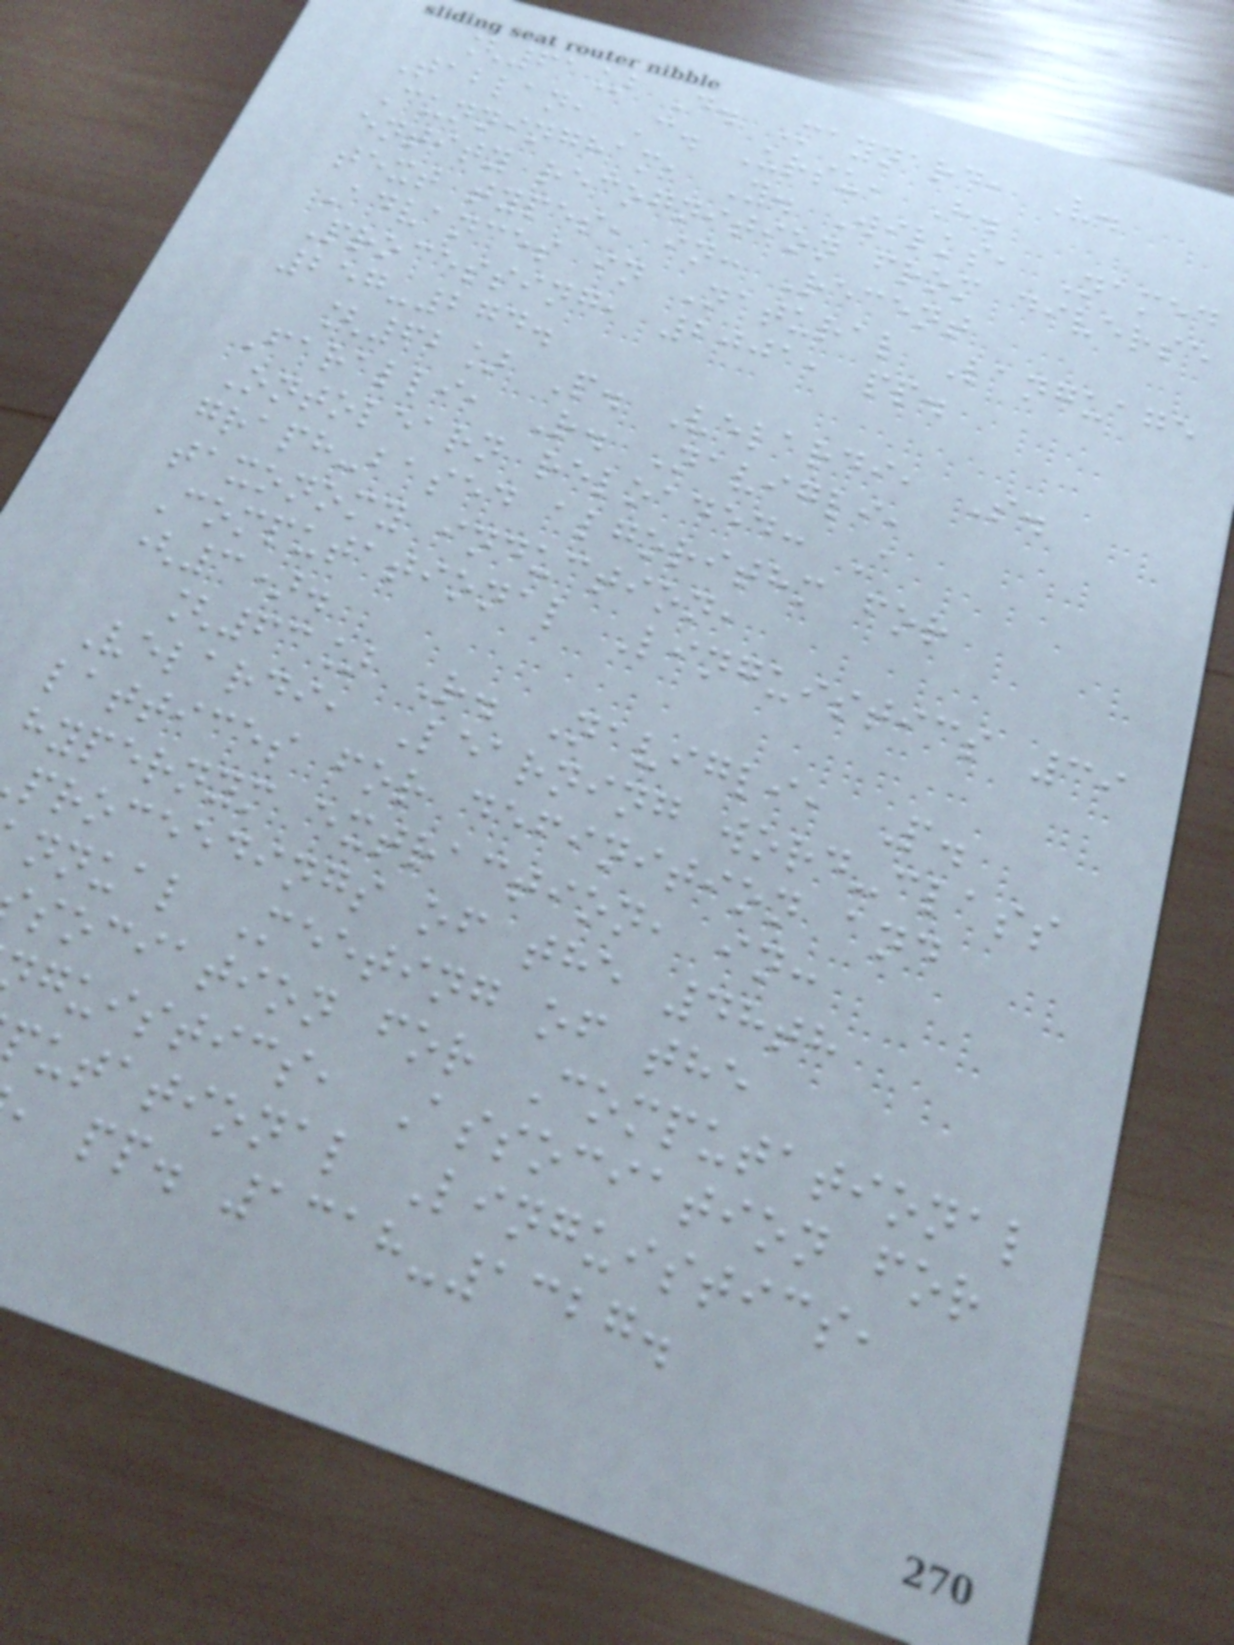[61] D. Maynard, V.
Tablan, C. Ursu, H.
Cunningham, Y. Wilks, Named
entity recognition from diverse
text types, in: Recent
Advances in Natural Language
Processing, 2001, pp.
257-274.
[62] P. Velardi, S.
Faralli, R. Navigli,
Ontolearn reloaded: A
graph-based algorithm for
taxonomy induction,
Computational Linguistics 39
(3).
[63] R. Navigli, P.
Velardi, Learning word-class
lattices for definition and
hypernym extraction, in:
proceedings of the 48th
nnual Meeting of the
sociation for Computational
guistics, Association for
utational Linguistics,
, pp. 1318-1327.
